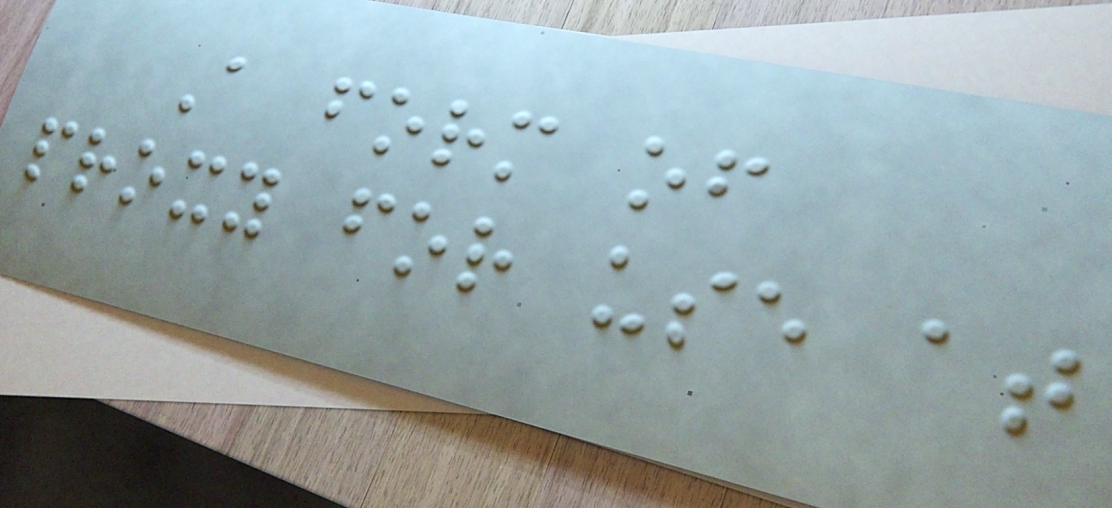A form of
proxy for use at
